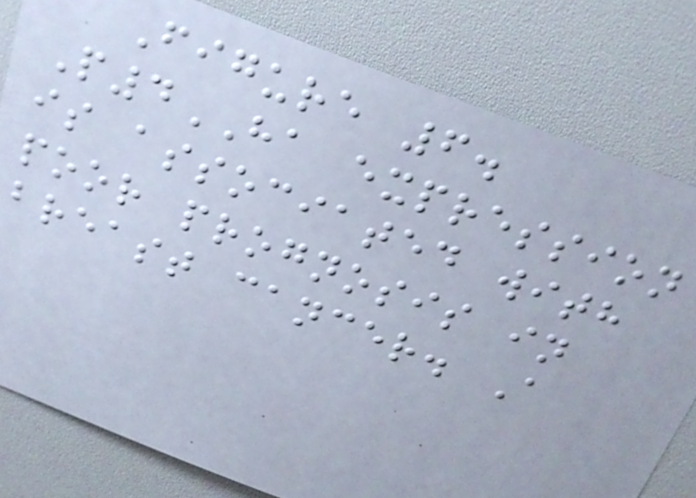Figure 6.
P4HA expression
is associated with
poor prognosis in
breast cancer. A
